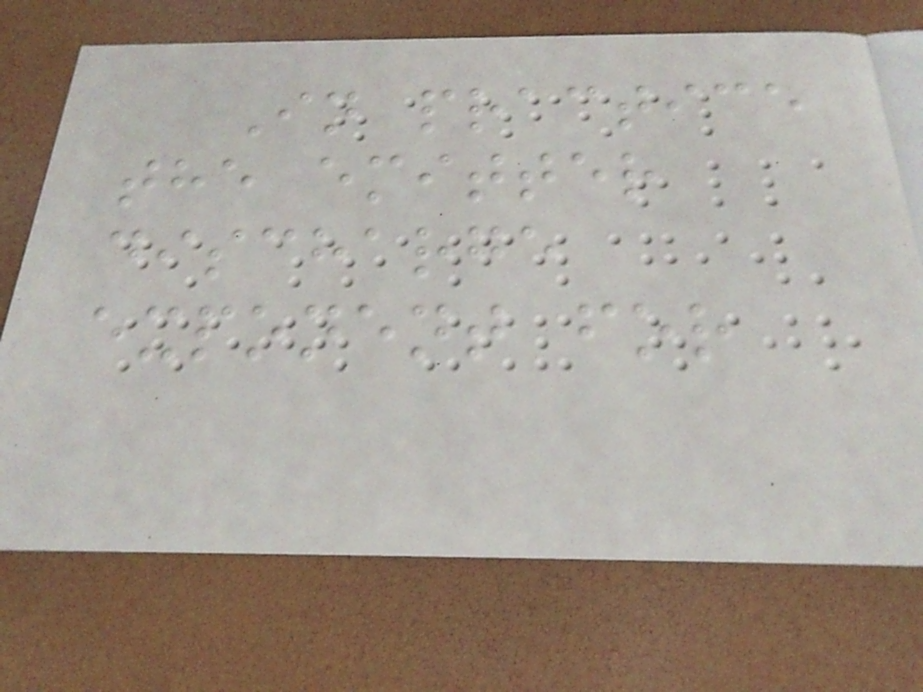In practice
the emitter
discharge
exponent for
